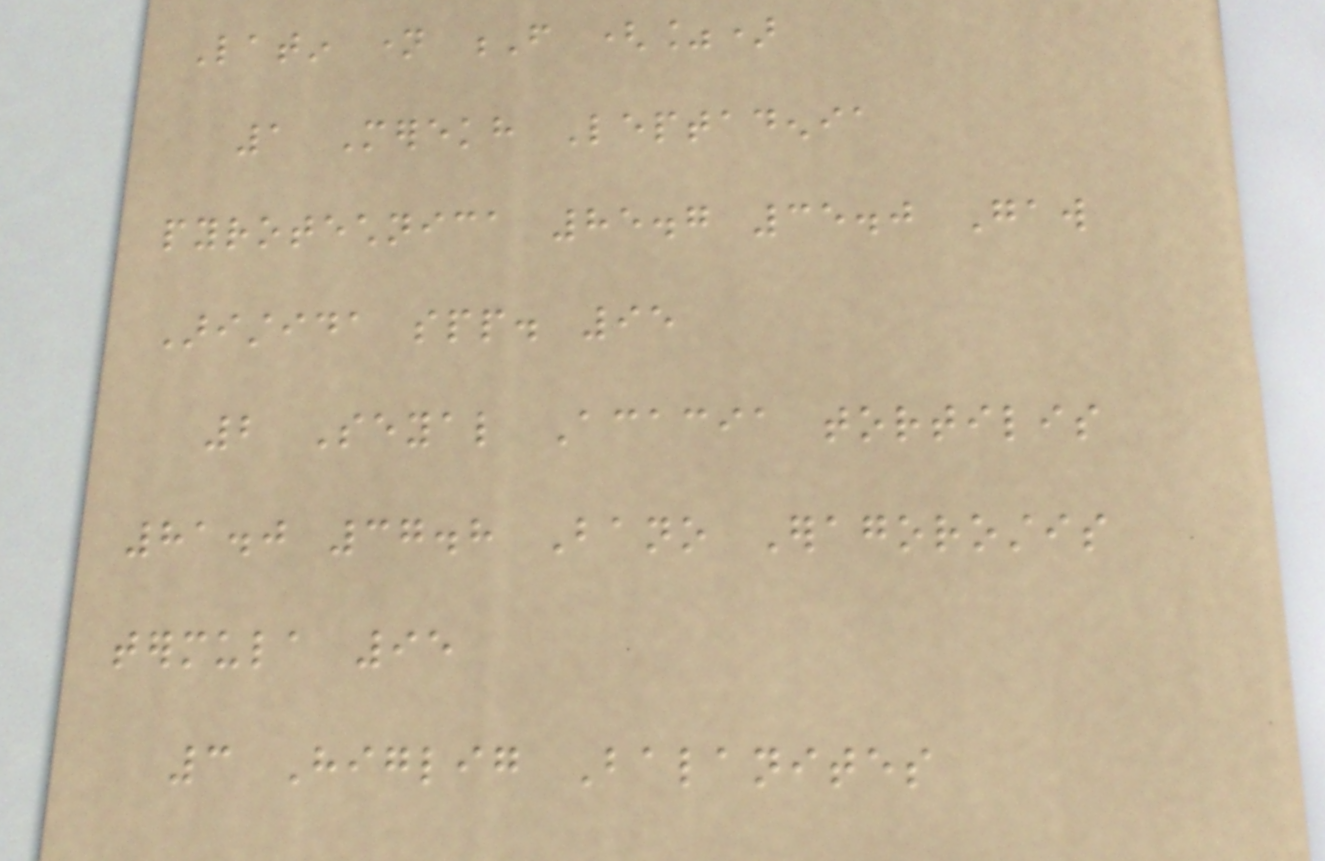Latin name F (%)
1 Merekh Leptadenia
pyrotechnica 85.7 35.0 Gaw
Aristida spp. 95
2 Seyal Acacia tortilis
81.0 37.8 Bano Eragorostis
termula 95
3 Higlig Balanites
